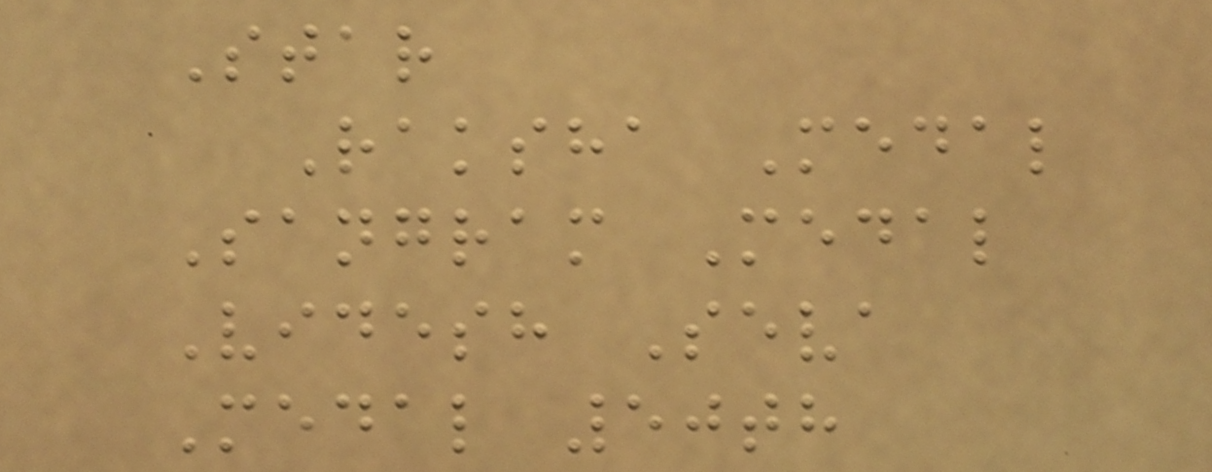Star
Raksha Medal
Sangram Medal
Videsh Seva
Medal 50th
